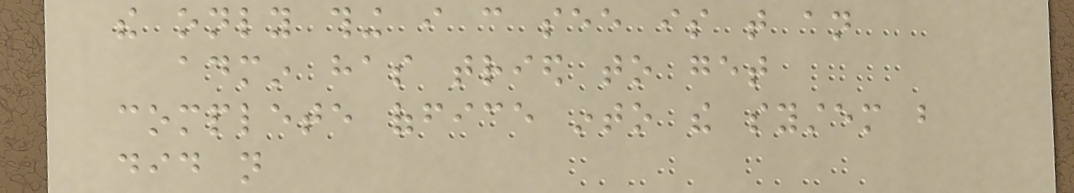the only thing i can see is that an
admin has tried to get
complete office into the system but
did not
